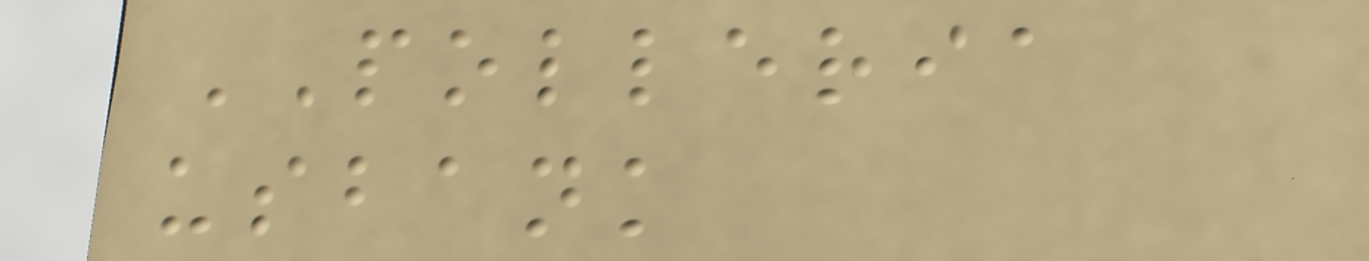POLLERIA
usbank
